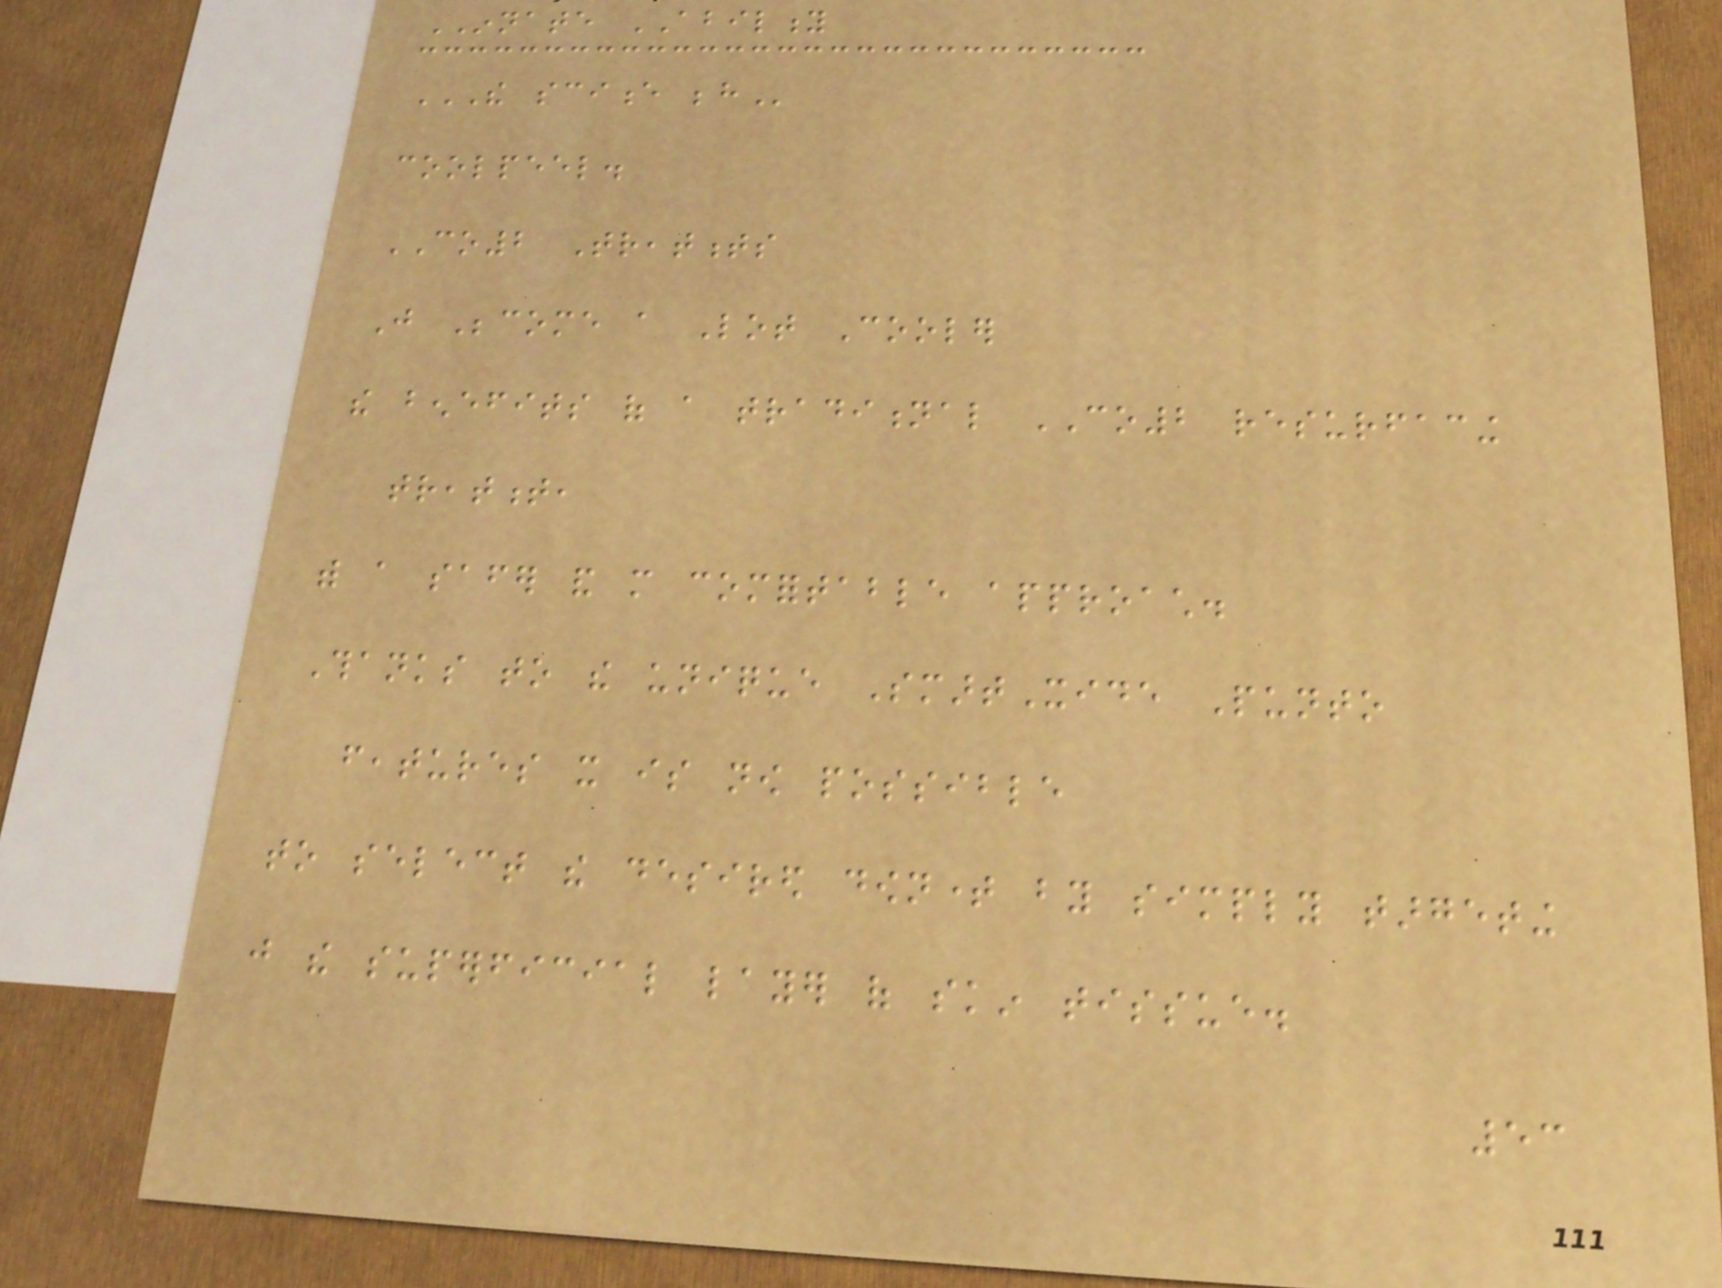INNATE ABILITY
THE SCIENCE BEHIND
coolpeel.
CO2 Treatments
Just Become a Lot Cooler
the benefits of a traditional CO2 resurfacing
treatment,
with a safer and more comfortable approach.
Thanks to the unique SmartXide Punto
features it is now possible
to select the desired downtime by simply targeting
just the superficial layer of skin tissue.
53
